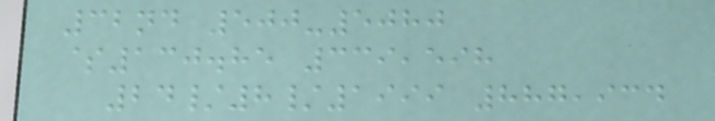32nd 500-5080
$130.85 339,598
24/8/1999 887,934
